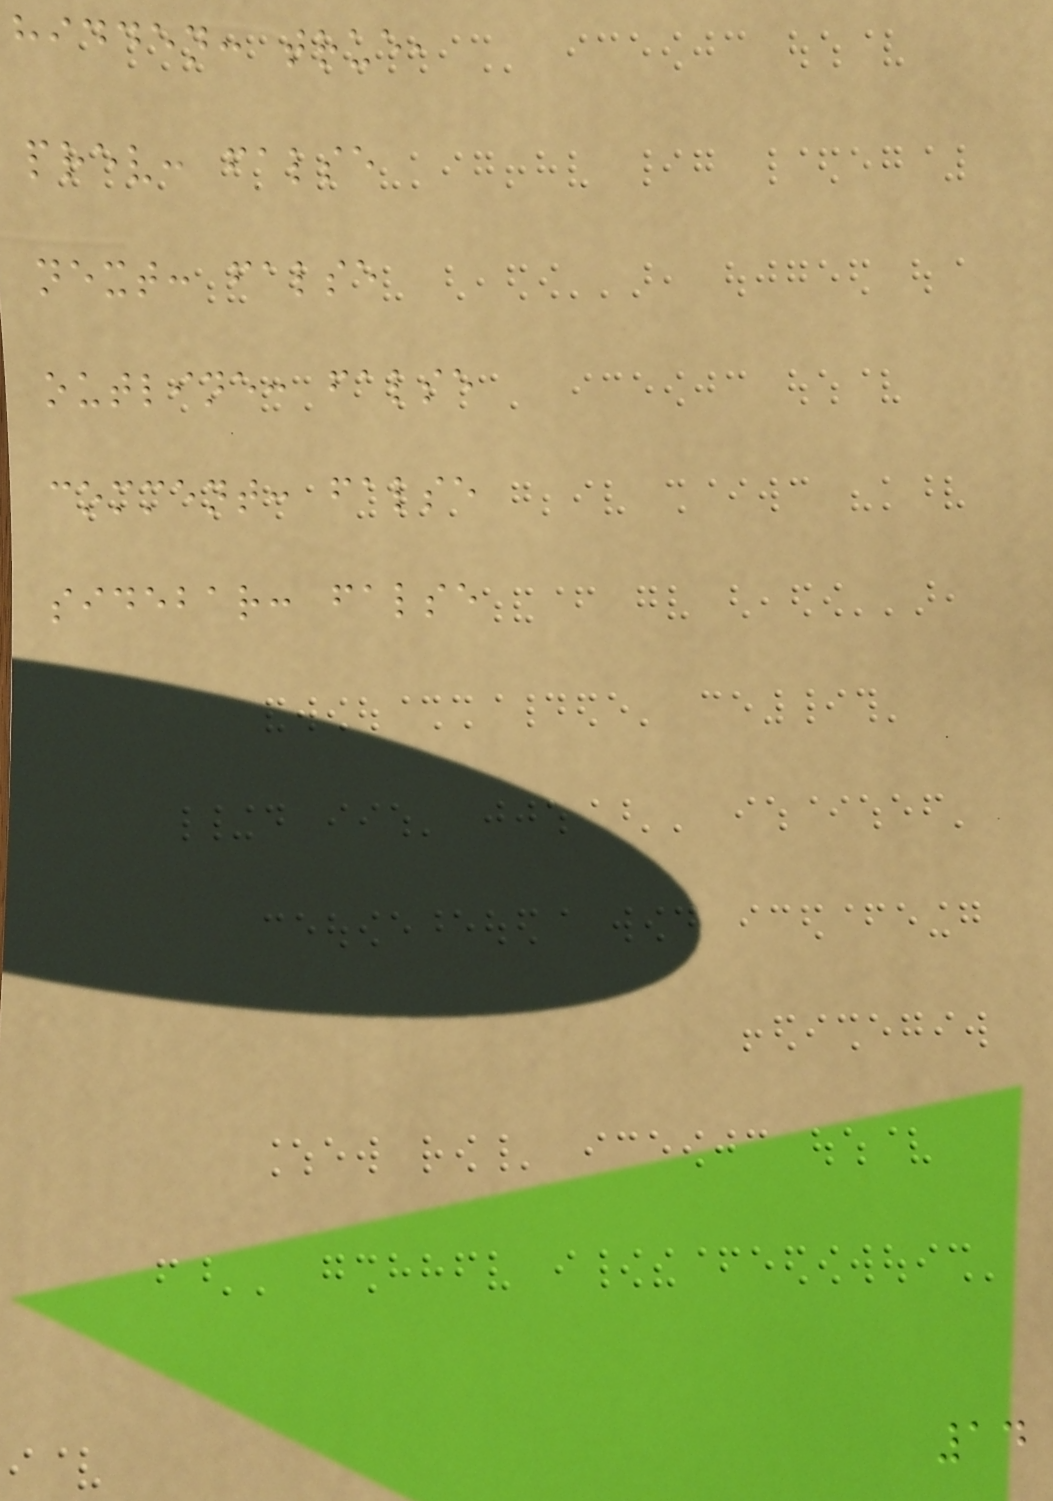hidden: true,
prev: false
next: false
outline: false
comment: false
sidebar: false
14
